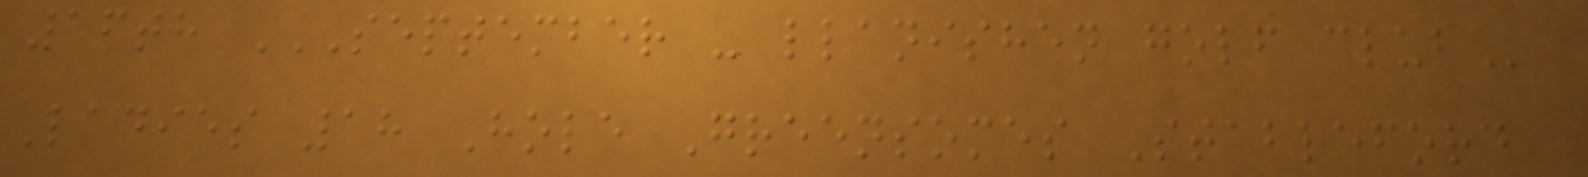16th SEPTEMBER - LLANISHEN GOLF CLUB
Ladies 18 Hole Greensomes Stableford
